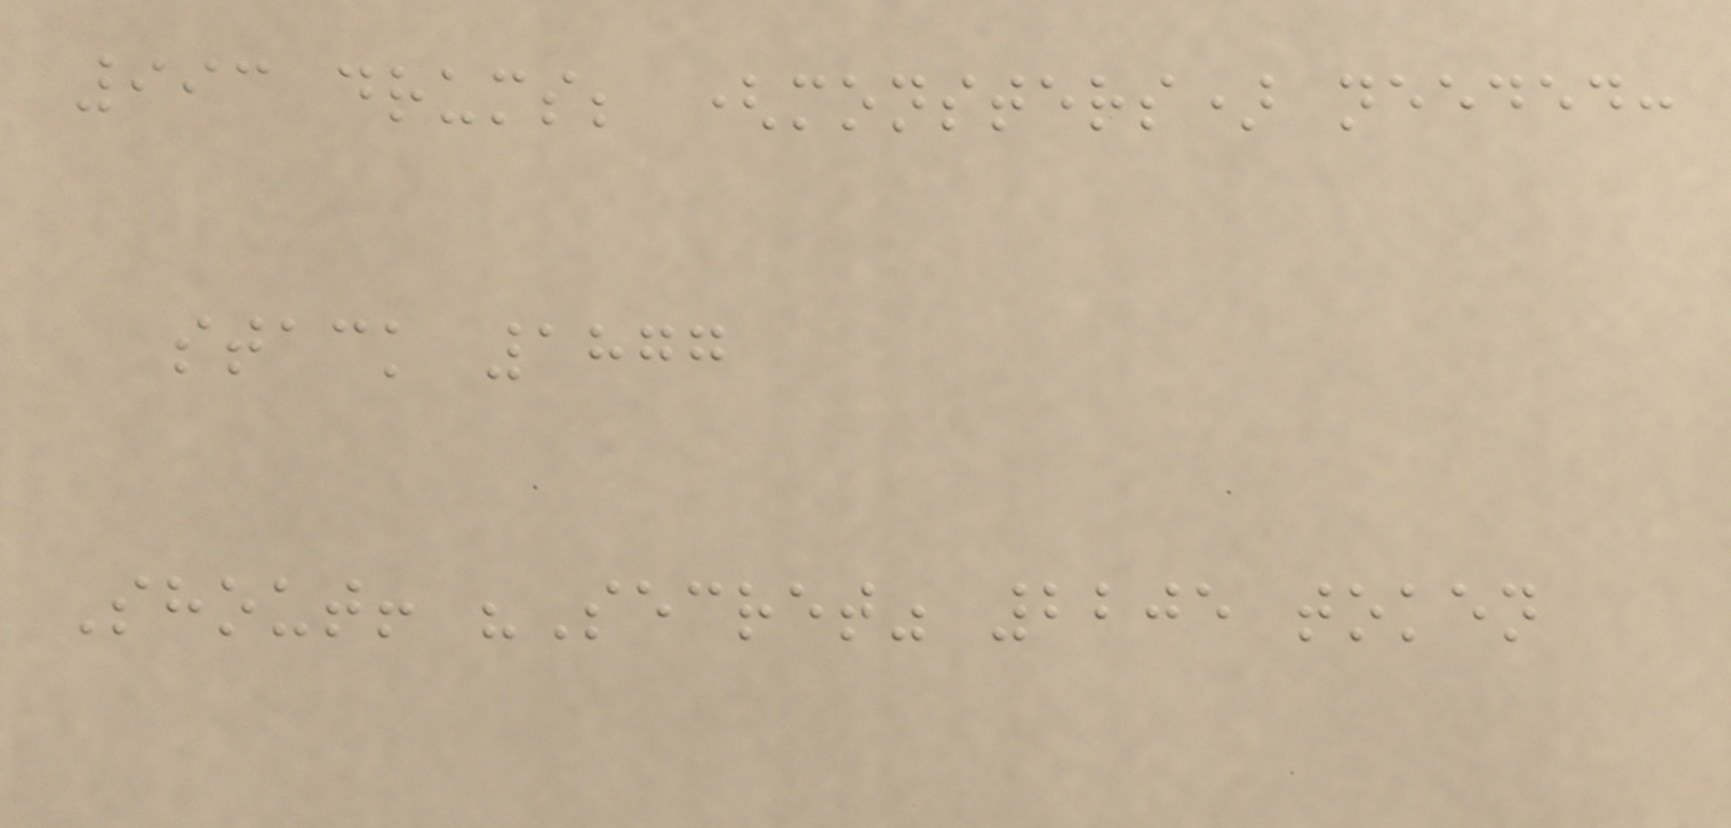993 drums; (monsters) needed:
stack 1877
Shout! "Secret" 2205 token
